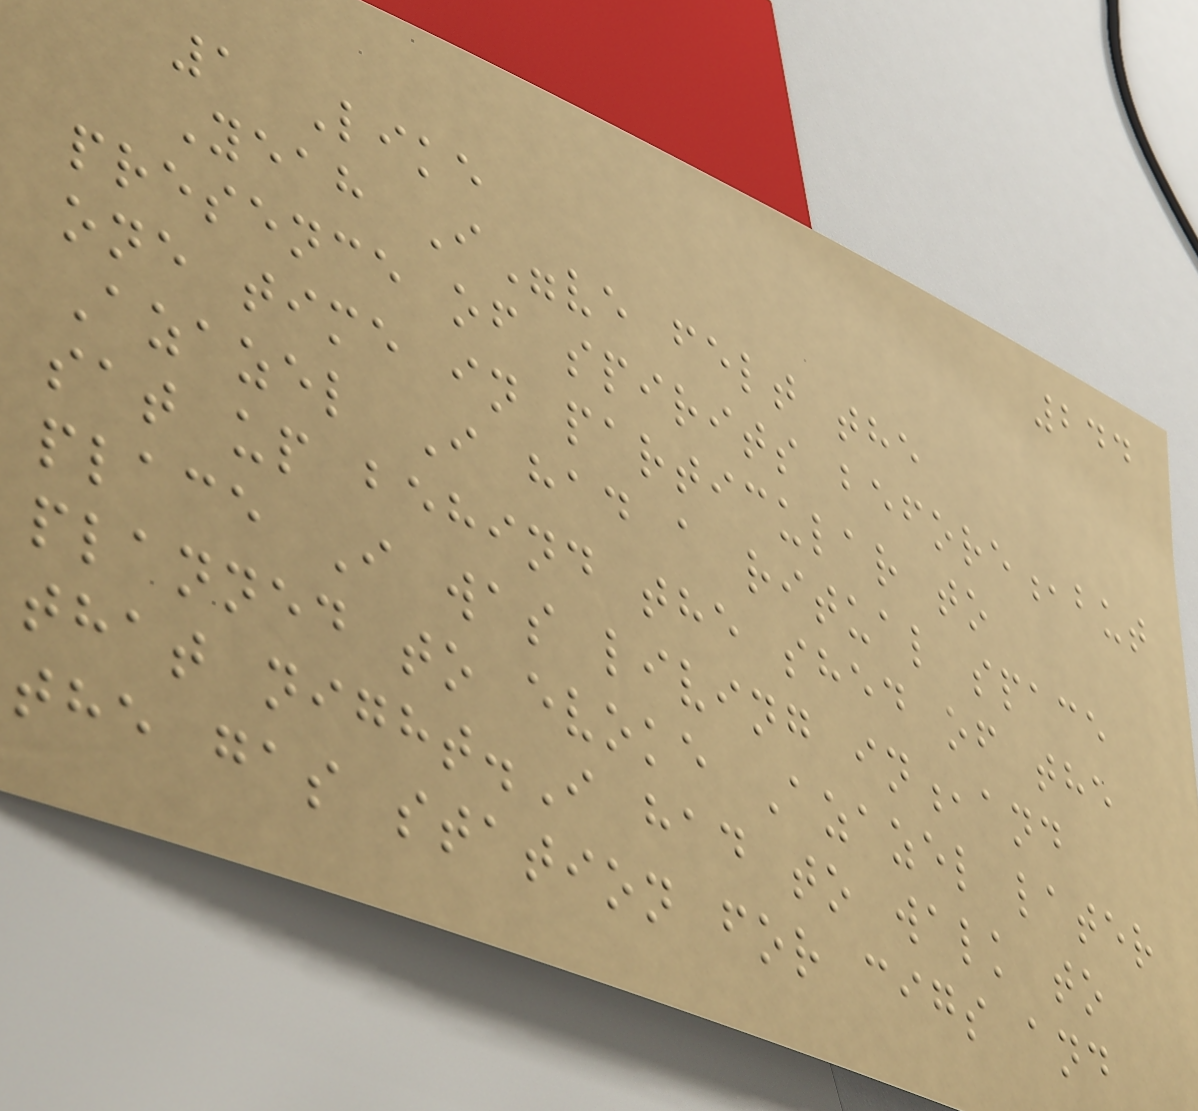244
1 Like
Yeah I"ve felt the
presence of spirits before,but
one time in particular to
Azazel I had a ritual space
sat up behind the shed of the
place I was living in,and
planned to evoke Azazel later
that night.I had to walk to
the gas station for cigs and
